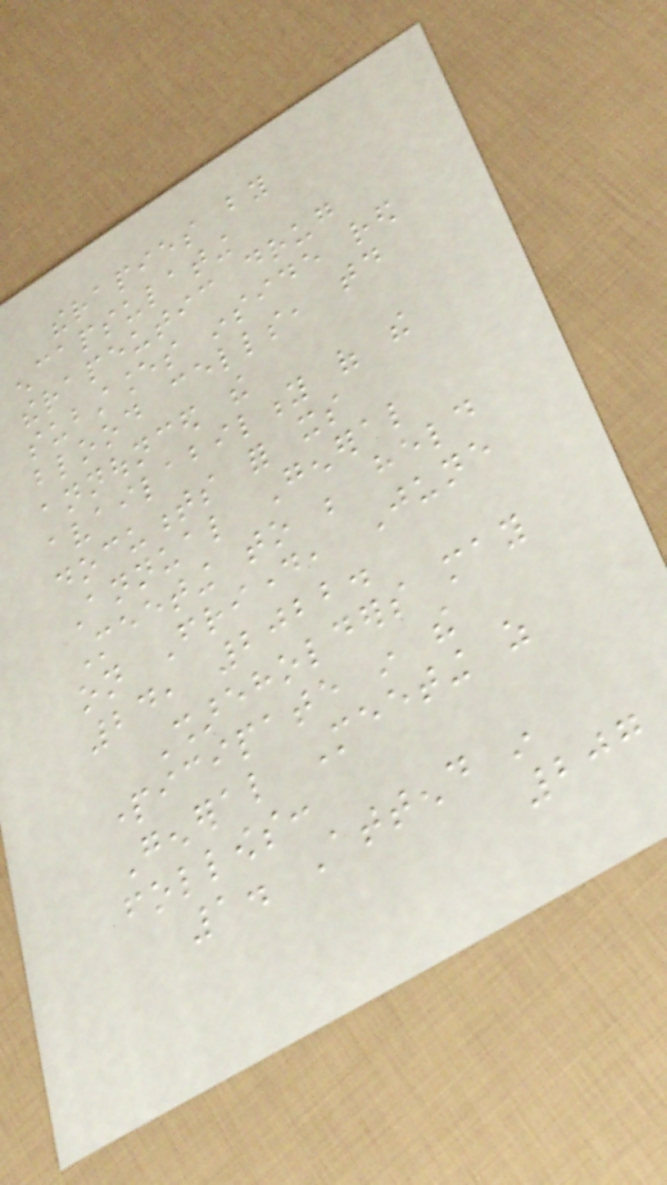therapies by
encapsulating
therapeutic drug
substances inside red
blood cells, today
announced the
availability of the
documents for its
Annual General
Meeting to be held
on Friday, June
24, 2022.
Shareholders may
participate in the
General Meeting as
follows:
1. Attend in
207
